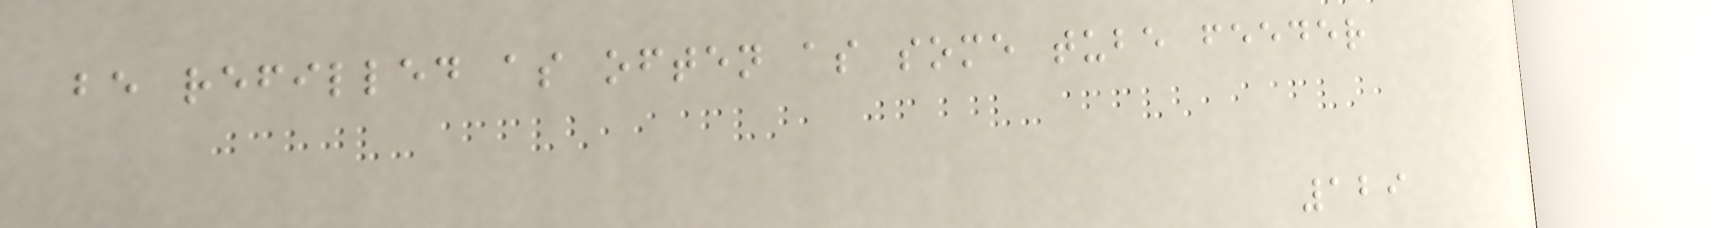be refilled as often as some tube feeder
129
